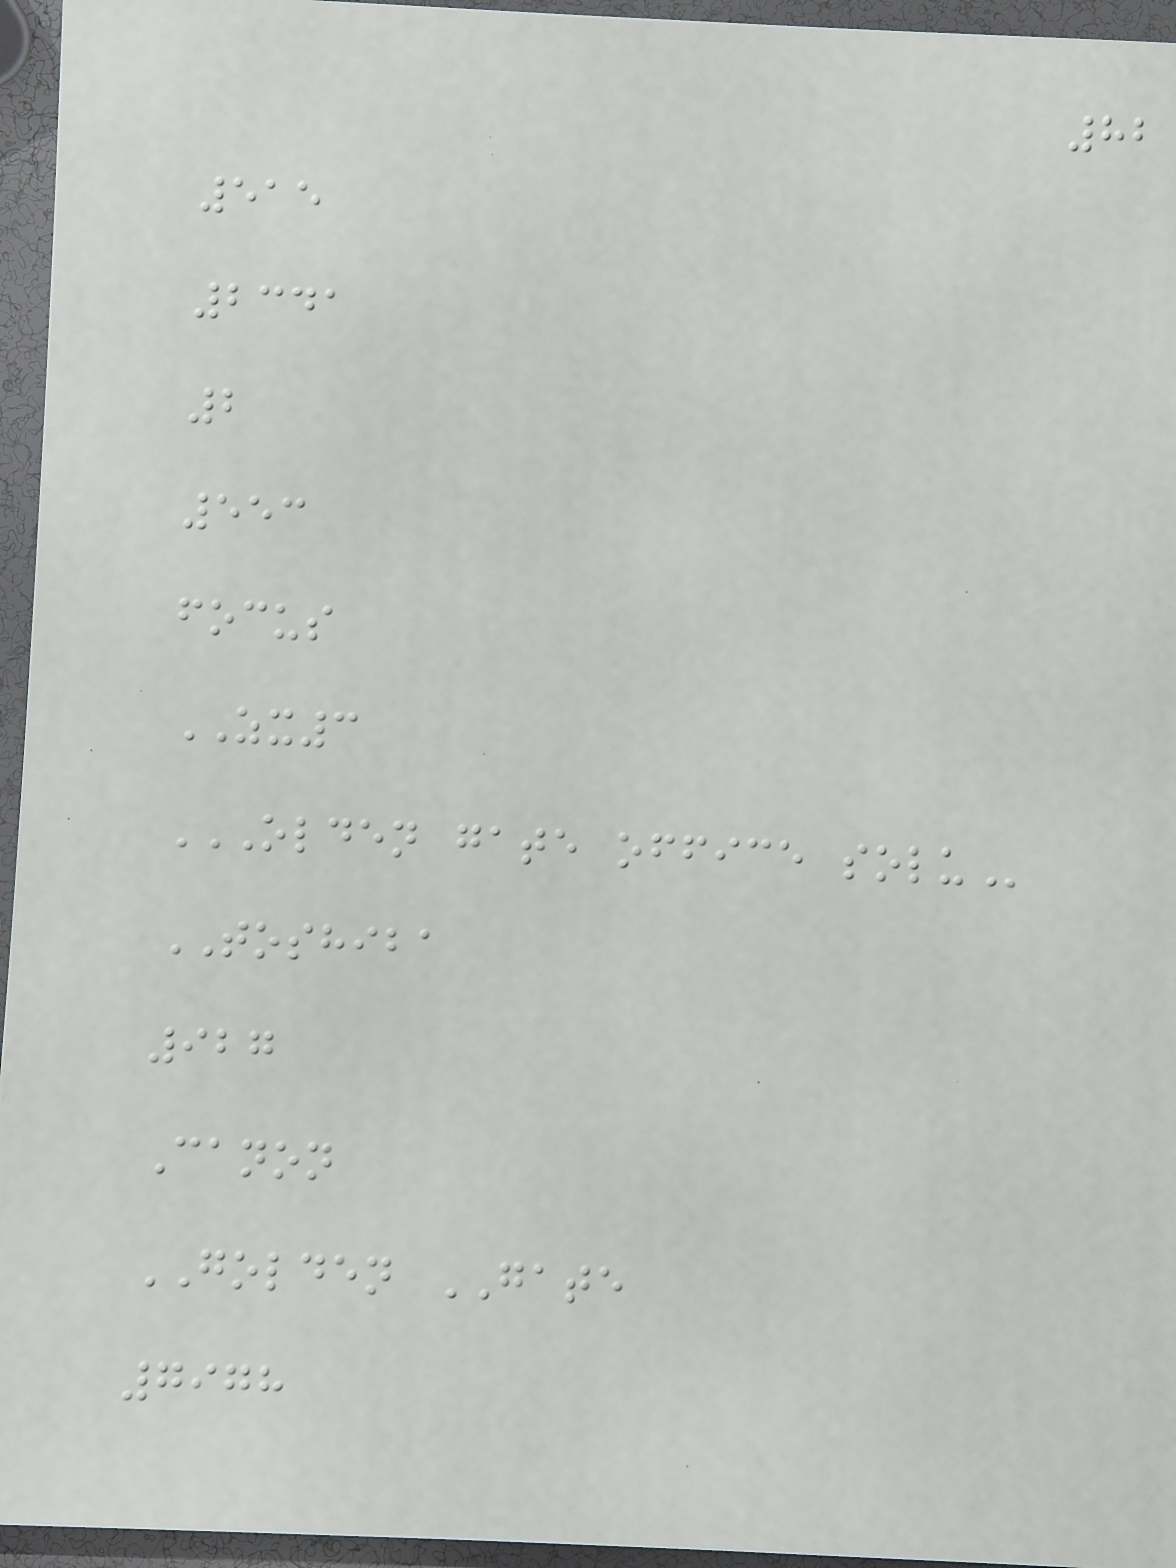82
515
2341
2
553
focus
ZX3
OLDEN GATE OFFICE SOLU
TOSHIBA
927
Canon
GOLDEN GATE
7978
